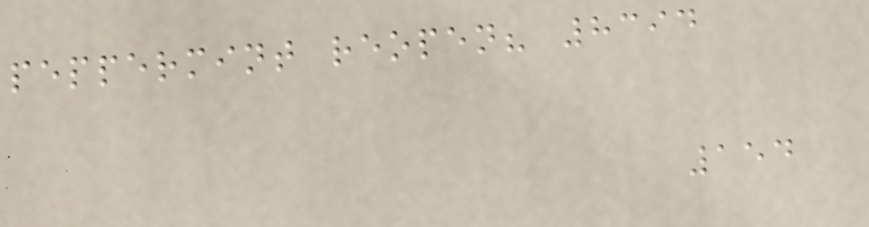peppermint reopen? 8394
154
